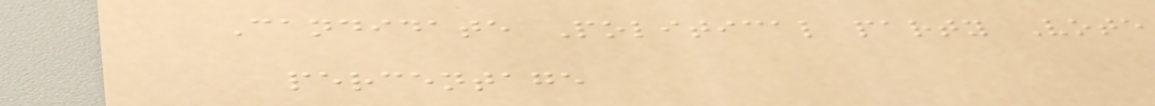Candidate Political party Vote
percentage
